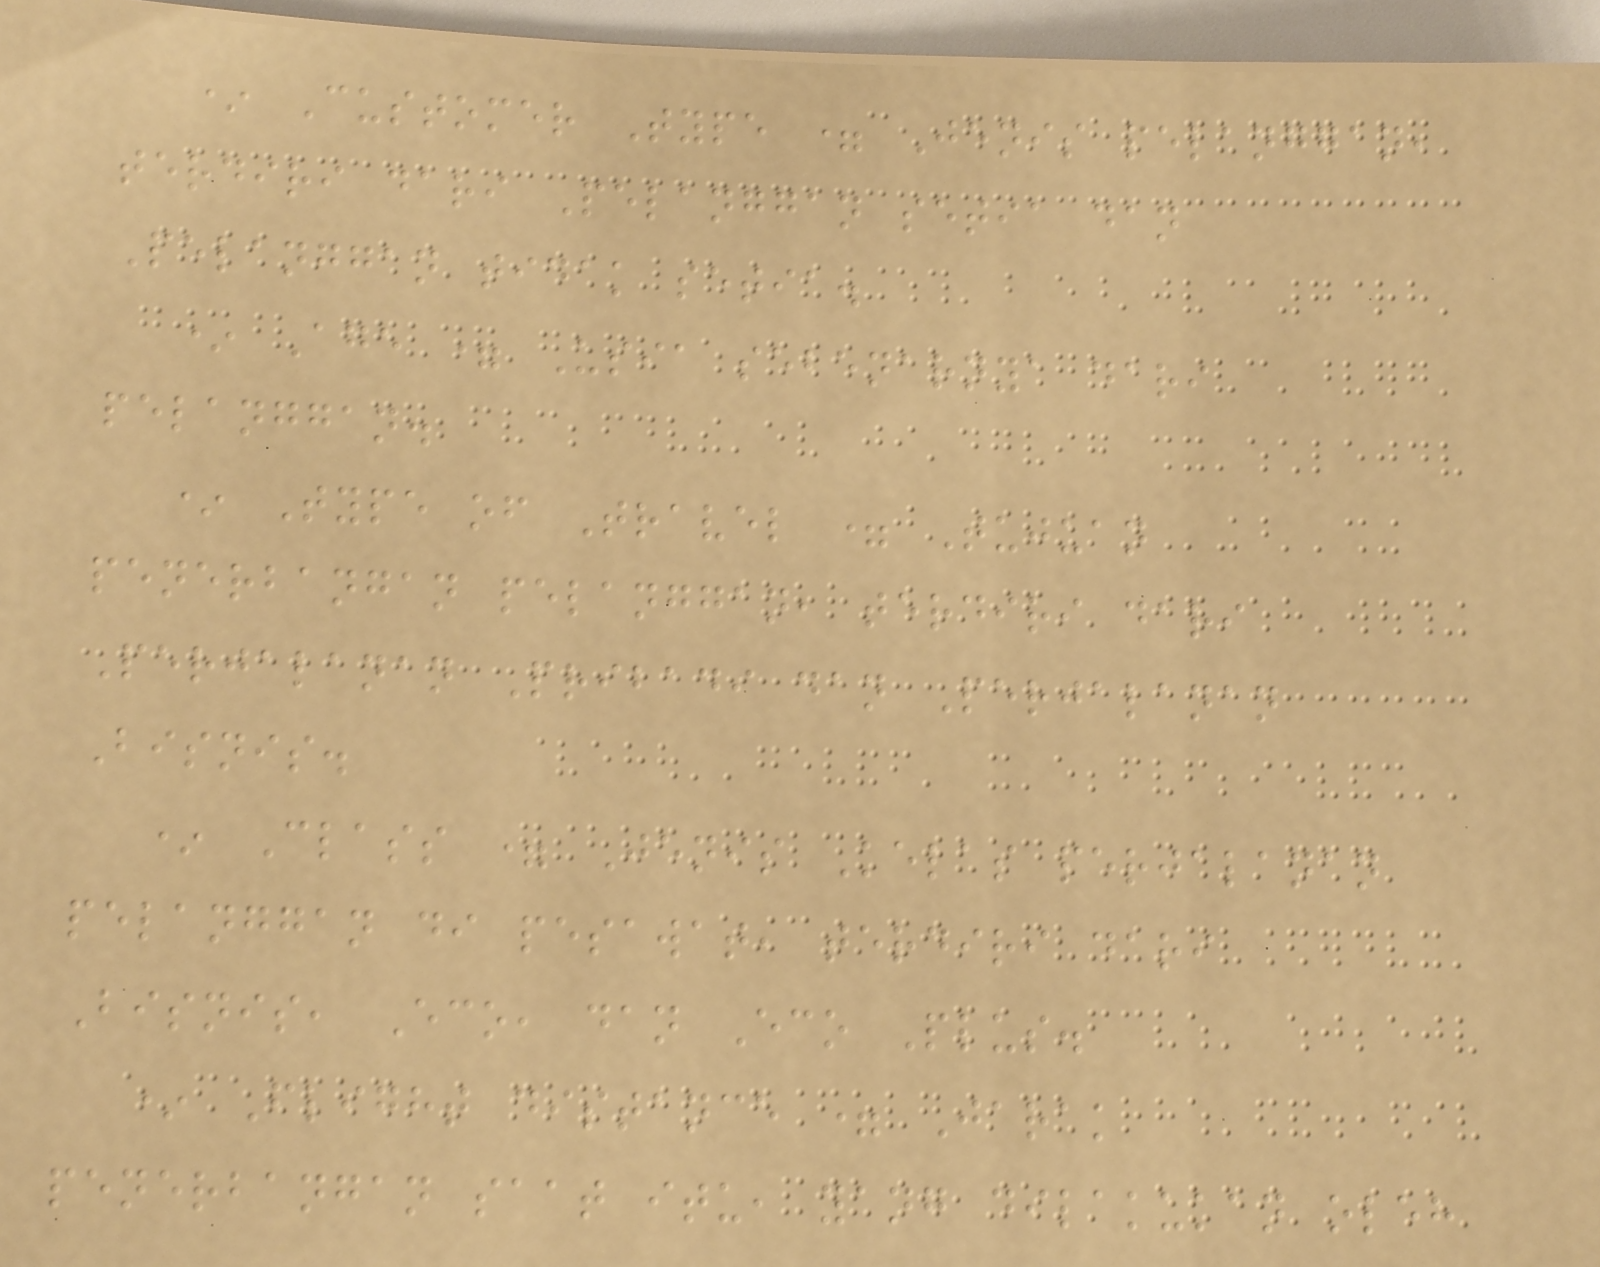* Customer Type = Jenis pelanggan,
terdiri dari Pelanggan setia dan
Pelanggan tidak setia.
* Age = Usia sebenarnya dari
pelanggan.
* Type of Travel = Tujuan
penerbangan pelanggan, terdiri dari
Perjalanan Pribadi dan Perjalanan
Bisnis.
* Class = Jenis Kelas perjalanan
pelanggan di pesawat, terdiri dari
Bisnis, Eco, dan Eco Plus.
* Flight distance = Jarak
penerbangan saat itu, yang dilakukan oleh
